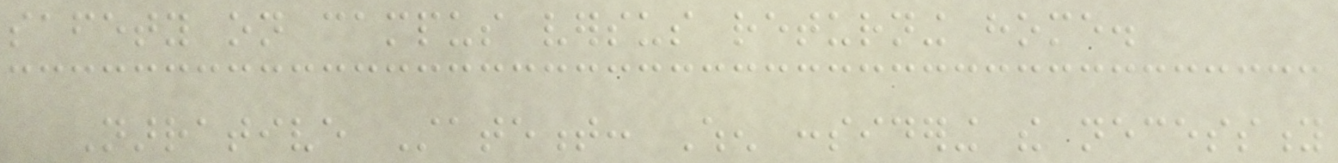safety on campus versus returning home.
Narrative Statement: When considering the necessity
